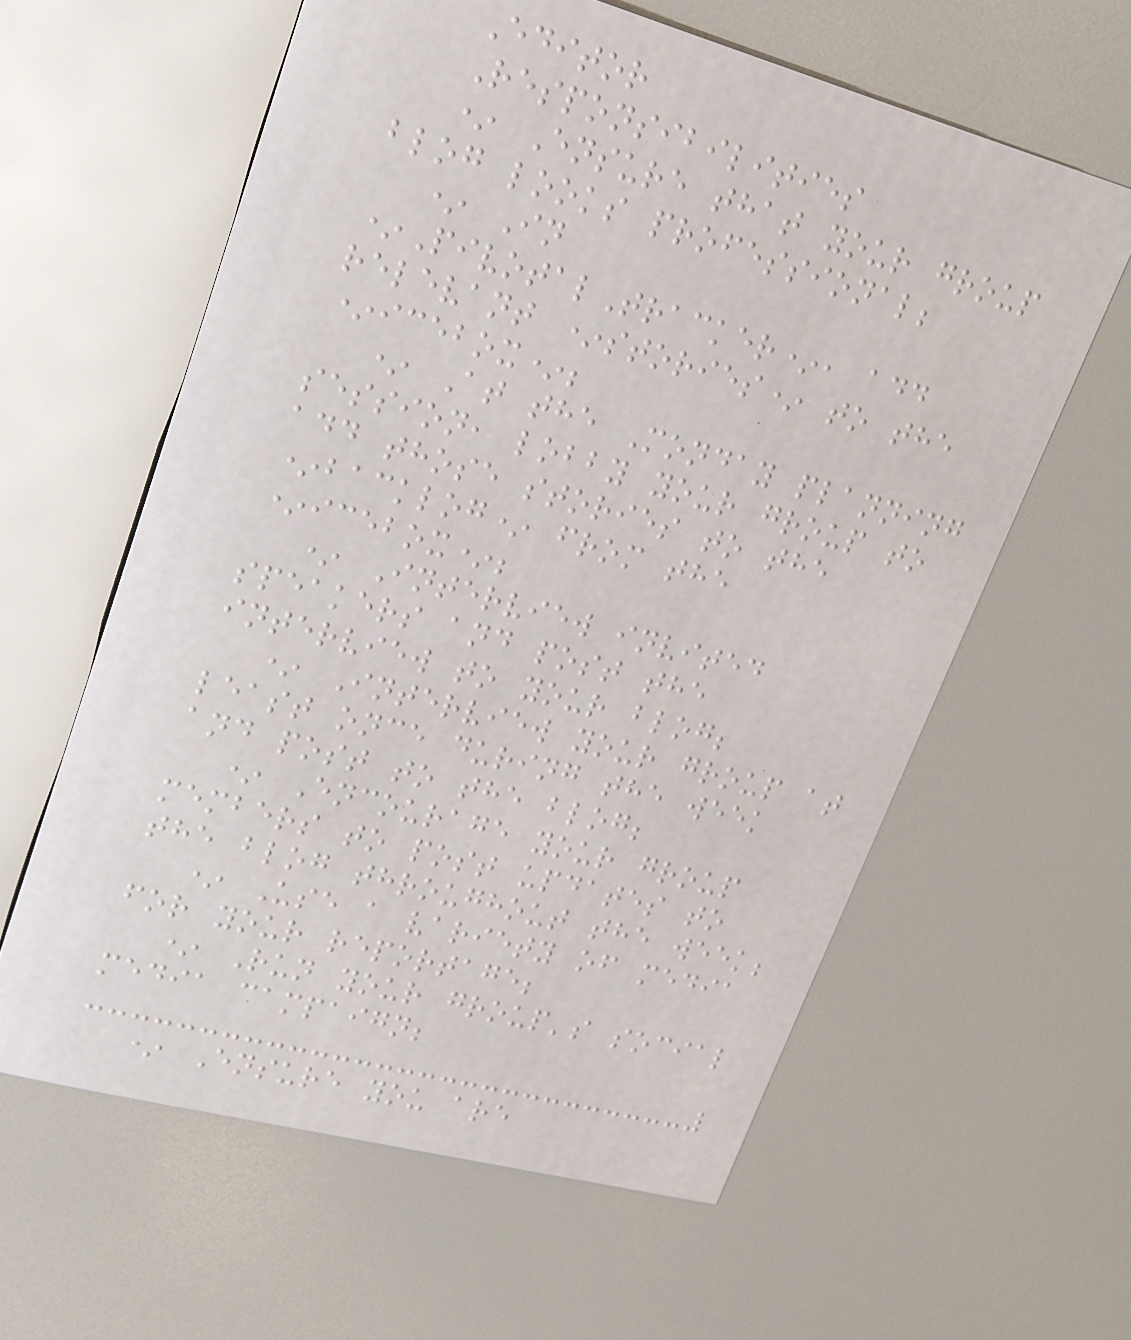Editor
Responsibilities
* Ensure that your group
blog looks professional;
* In
*PivotalTracker*, add
relevant *stories* to the
*icebox*;
* At the Monday planning
session, lobby your group to
add those stories to the
*backlog* from the
*icebox*;
* Interview invited
speakers and post the
interview to your blog;
* Interview your group at
least once during the week
and post to the blog;
* Encourage your group
members to post updates to
the blog throughout the week;
* Use a variety of media
for your reportage;
* Run your group's social
media campaign;
* Ensure you are
